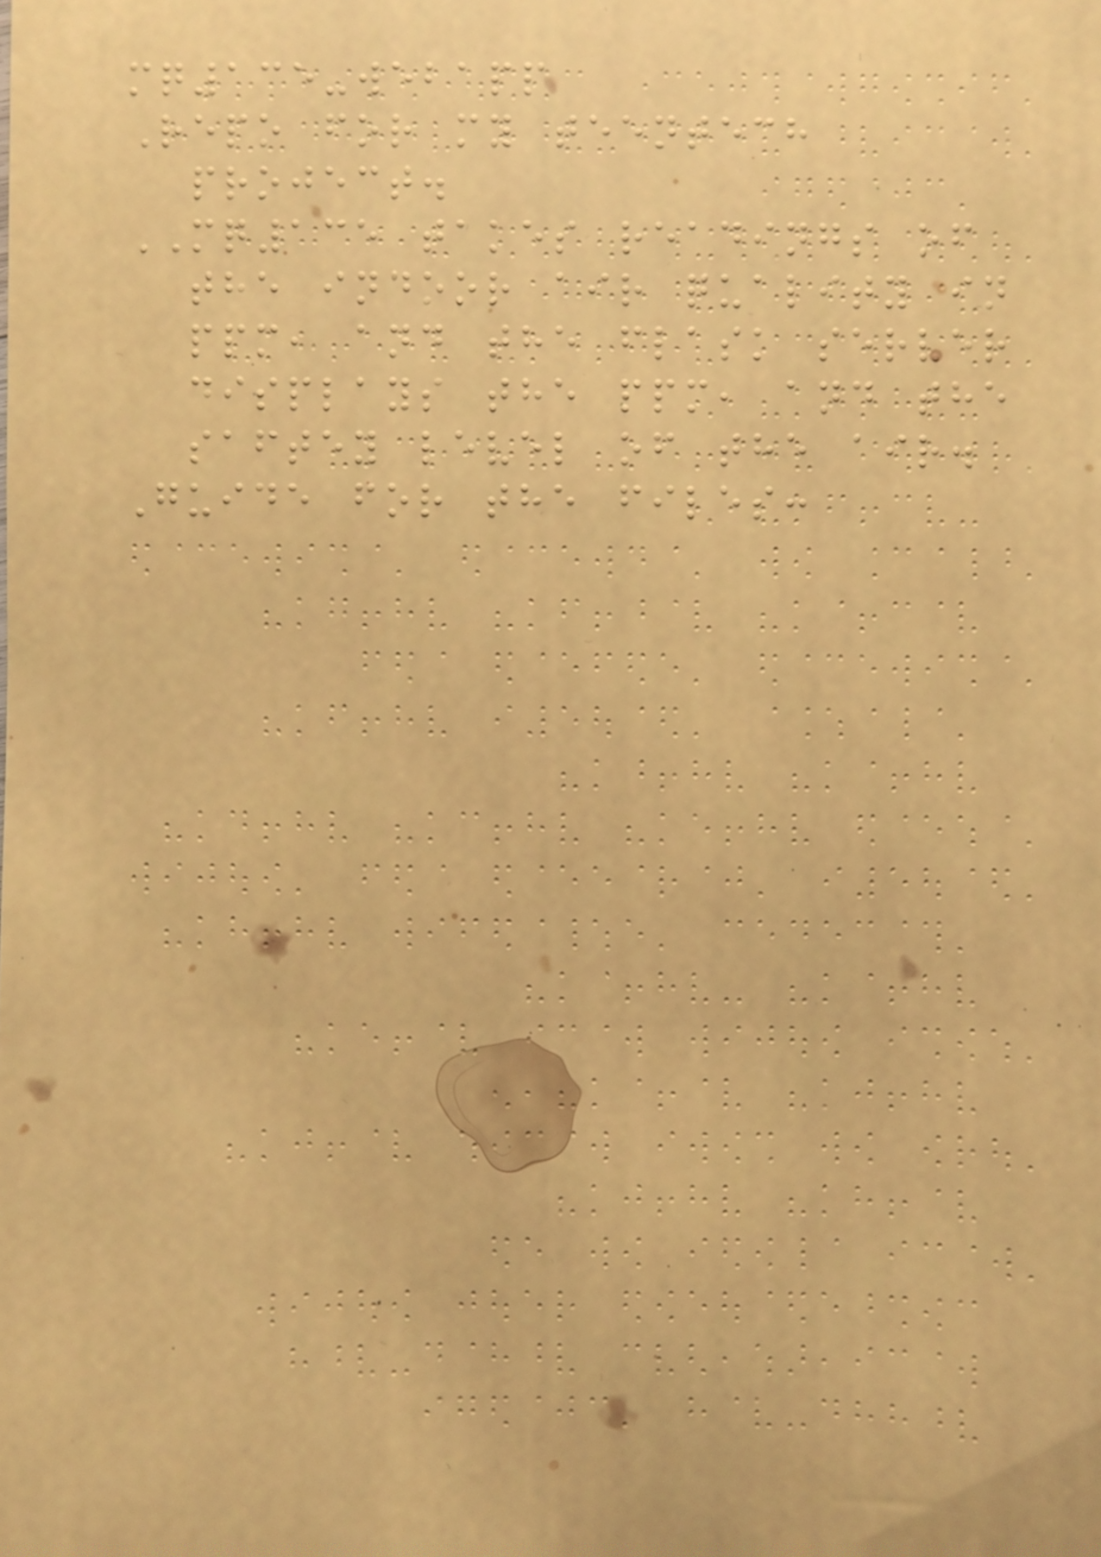mq135-webapp
Repo for my teentech
project.
MQ135 takes readings of
the indoor air quality in
ppm, and the flask server
displays the ppm, and the
saftey level of the air.
Guide for the files:
